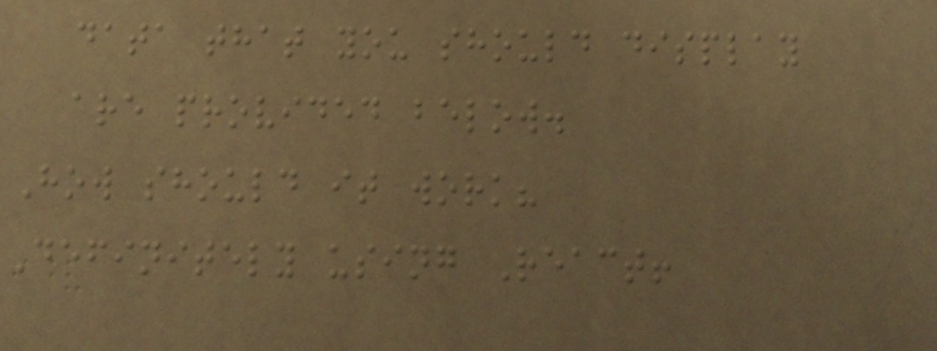data that you should display
are provided below.
How should it work?
Definitely using React!
